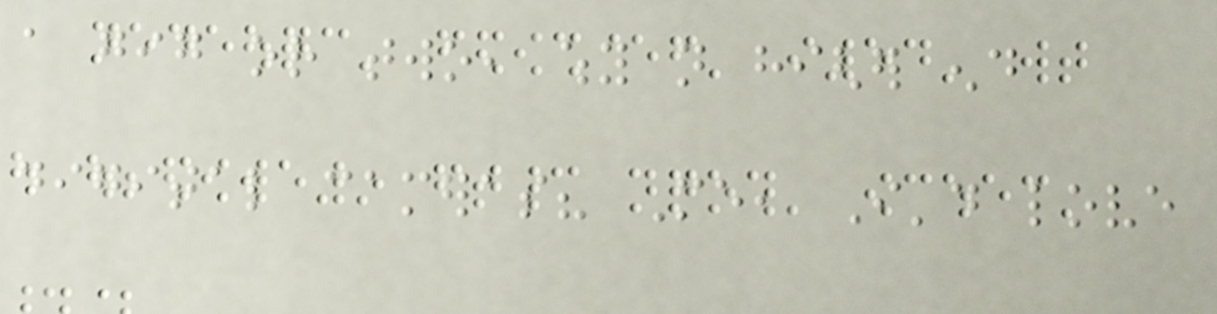a gig or two, why not higher end
digital cameras? Me, I'd love
